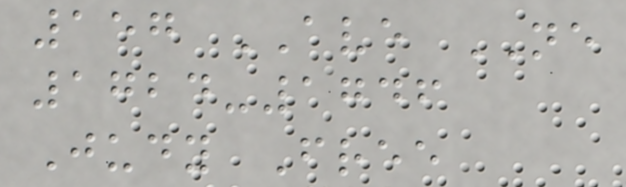157 AVE NE
1724-1746
Judy Free
